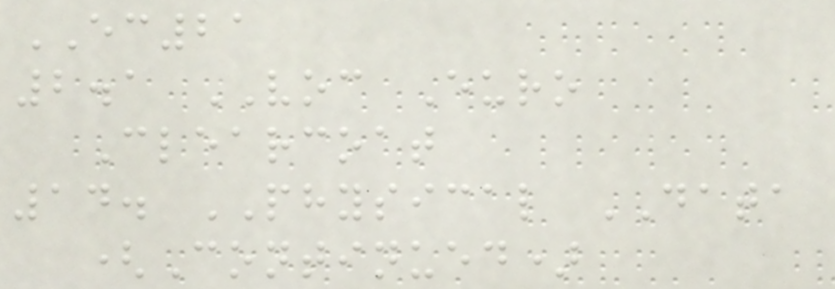EC21
2.1 VOC Euro
Clearcoat
14. PHYSICAL DATA
(Continued)
